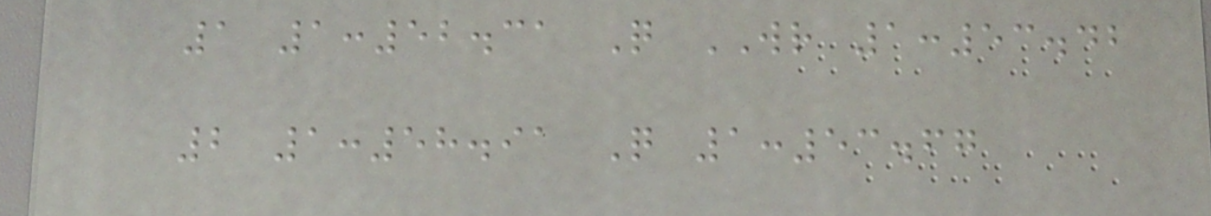1 1:52.31 Q WR 1:53.42
2 1:58.91 Q 1:53.67
